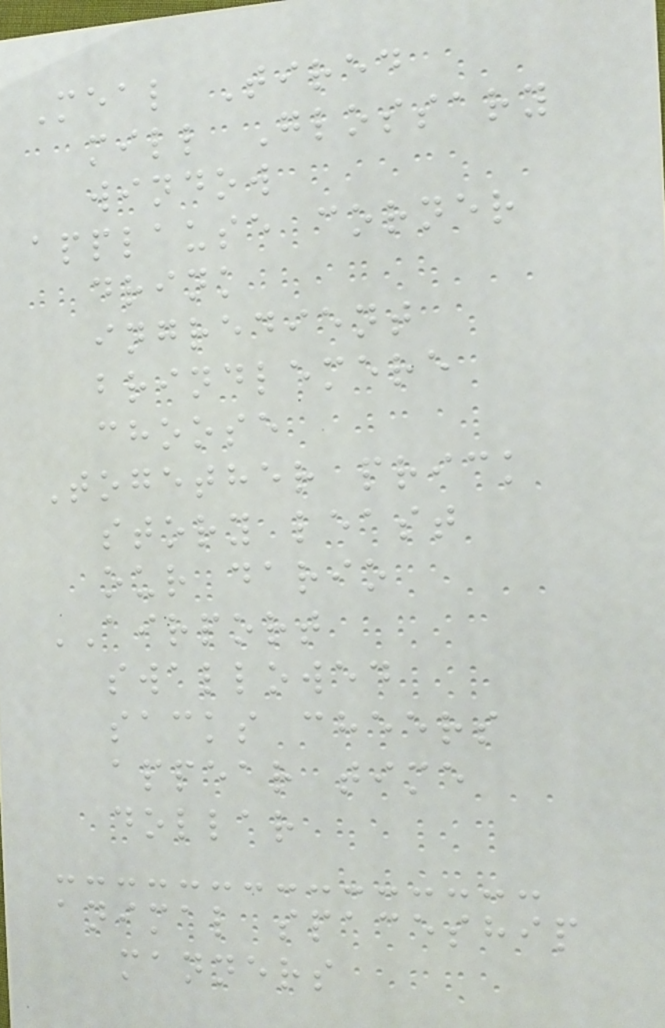Meal Tired
mill Glossary
window
applause corner
drink
ingredient
brindlemere
choose
Together prick
story least
our dario
AIRPORT
swallowed
sacks cheers
appear time
dollar
animal spaceship
manners
